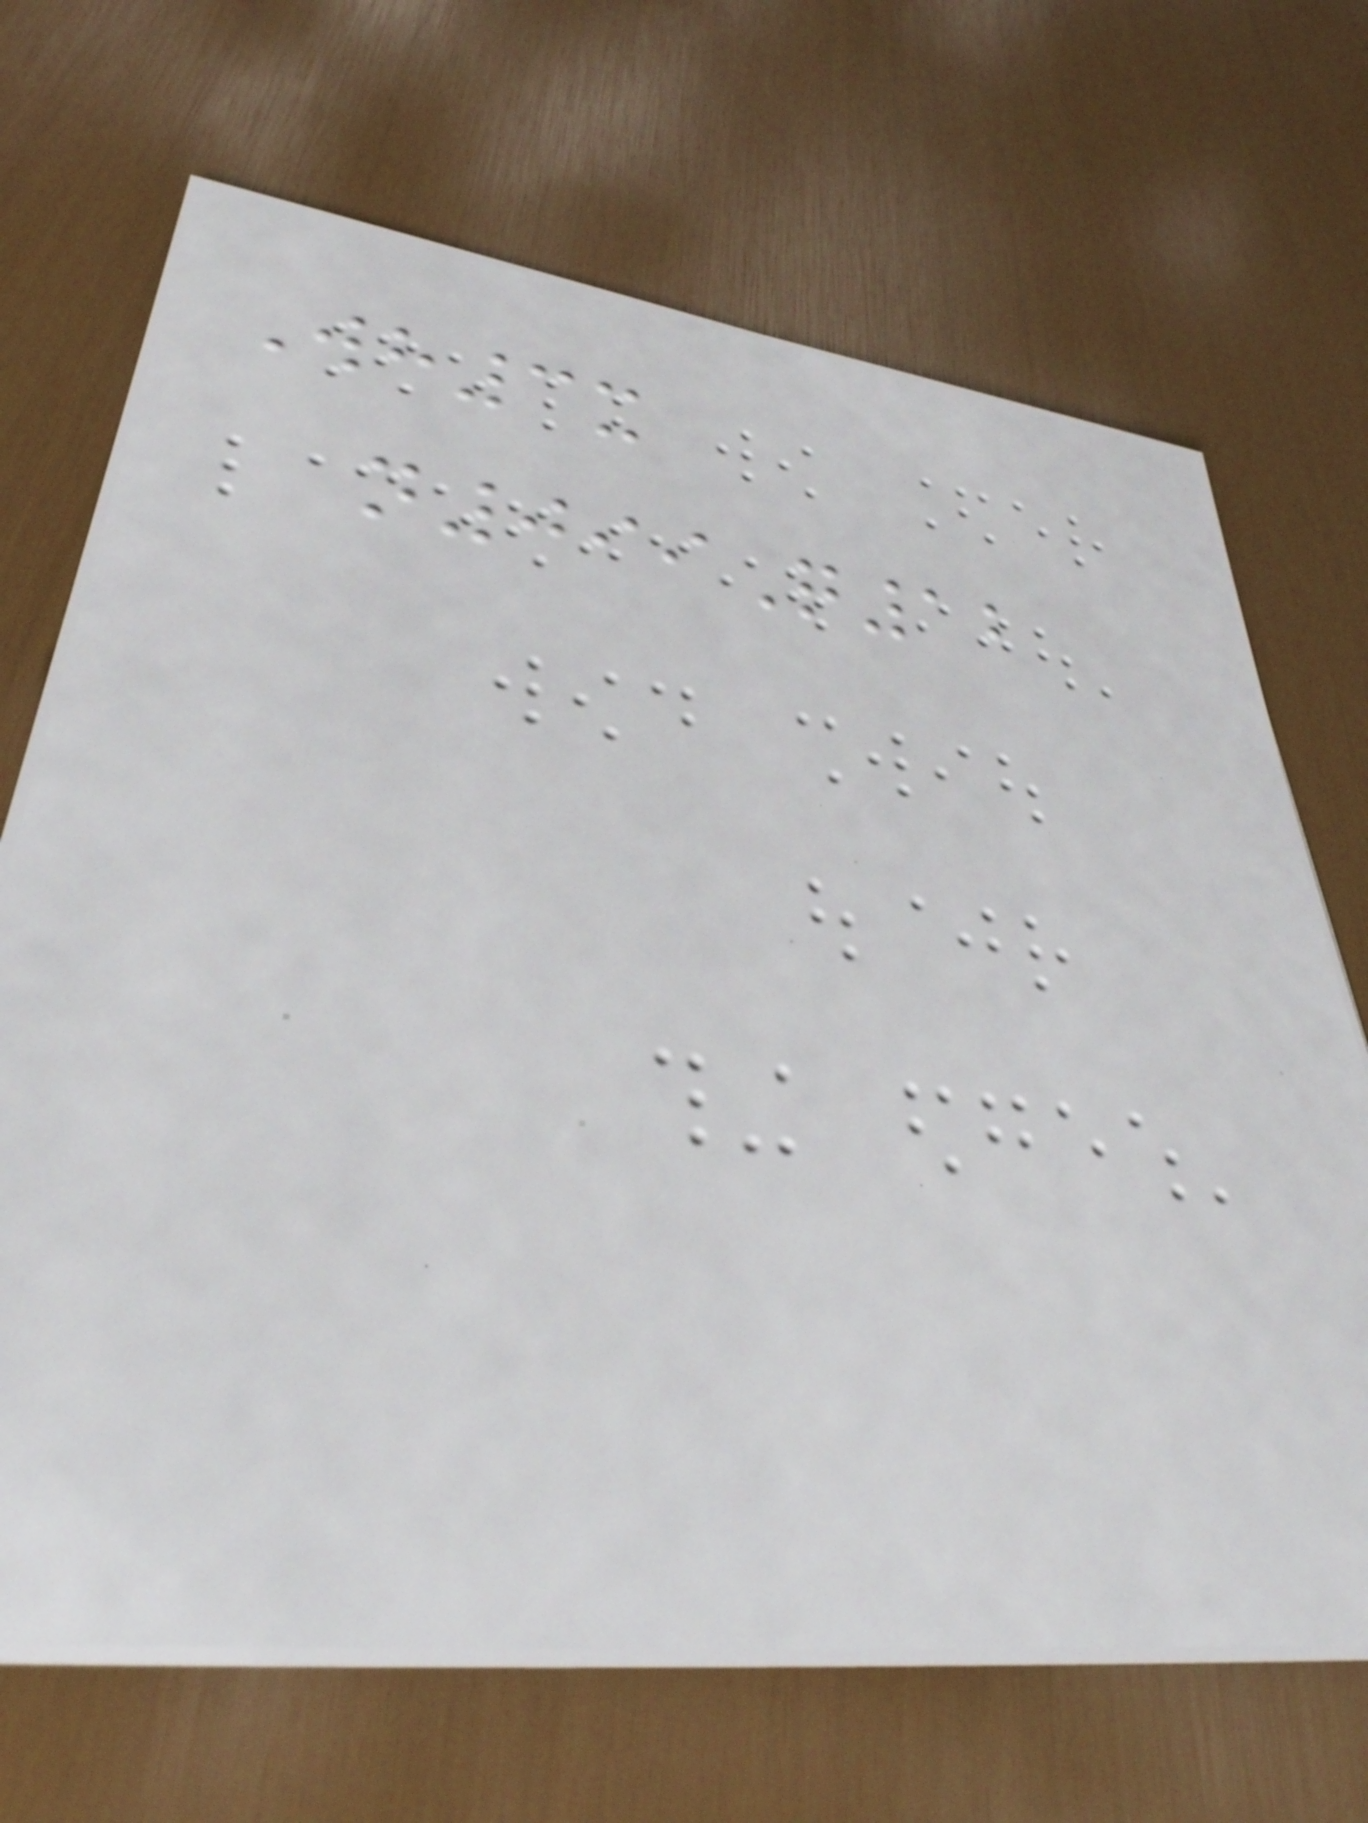Wh3x
n099Q12
